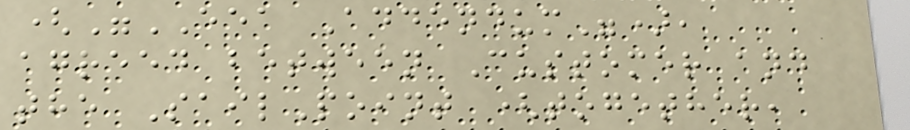("EEA Addendum"),
agreed between Customer and
the SailPoint (together,
